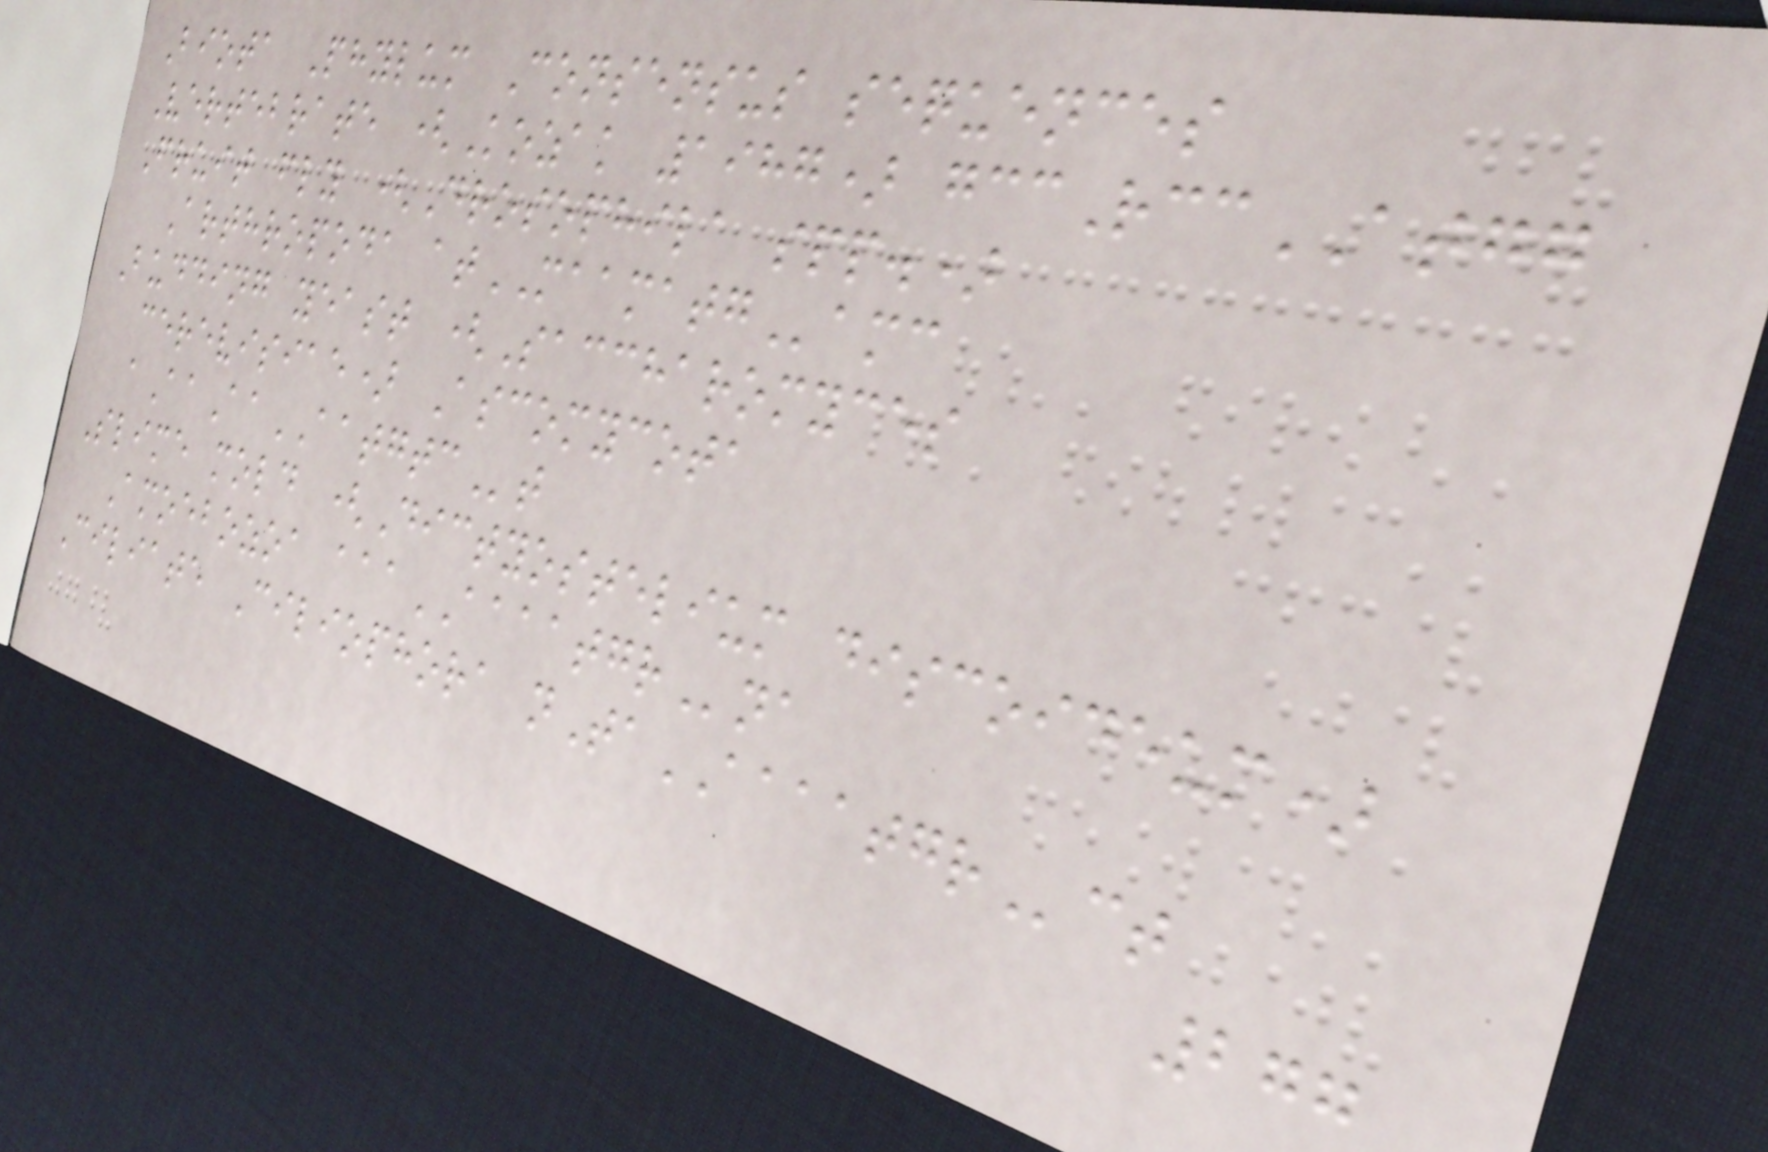Biota Phylum Consensus sequences
Vertebrate (Kozak 1987) gccRccATGG
Fruit fly (Drosophila spp.)
Arthropoda atMAAMATGamc
Budding yeast (Saccharomyces
cerevisiae) Ascomycota
aAaAaAATGTCt
Slime mold (Dictyostelium discoideum)
Amoebozoa aaaAAAATGRna
Ciliate Ciliophora nTaAAAATGRct
277
